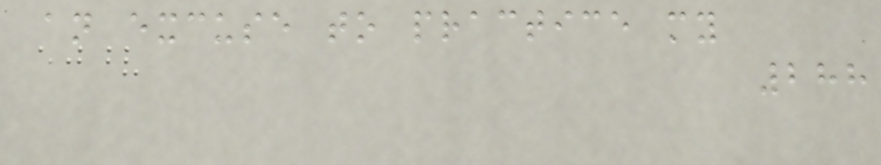an excuse to practice my
288
